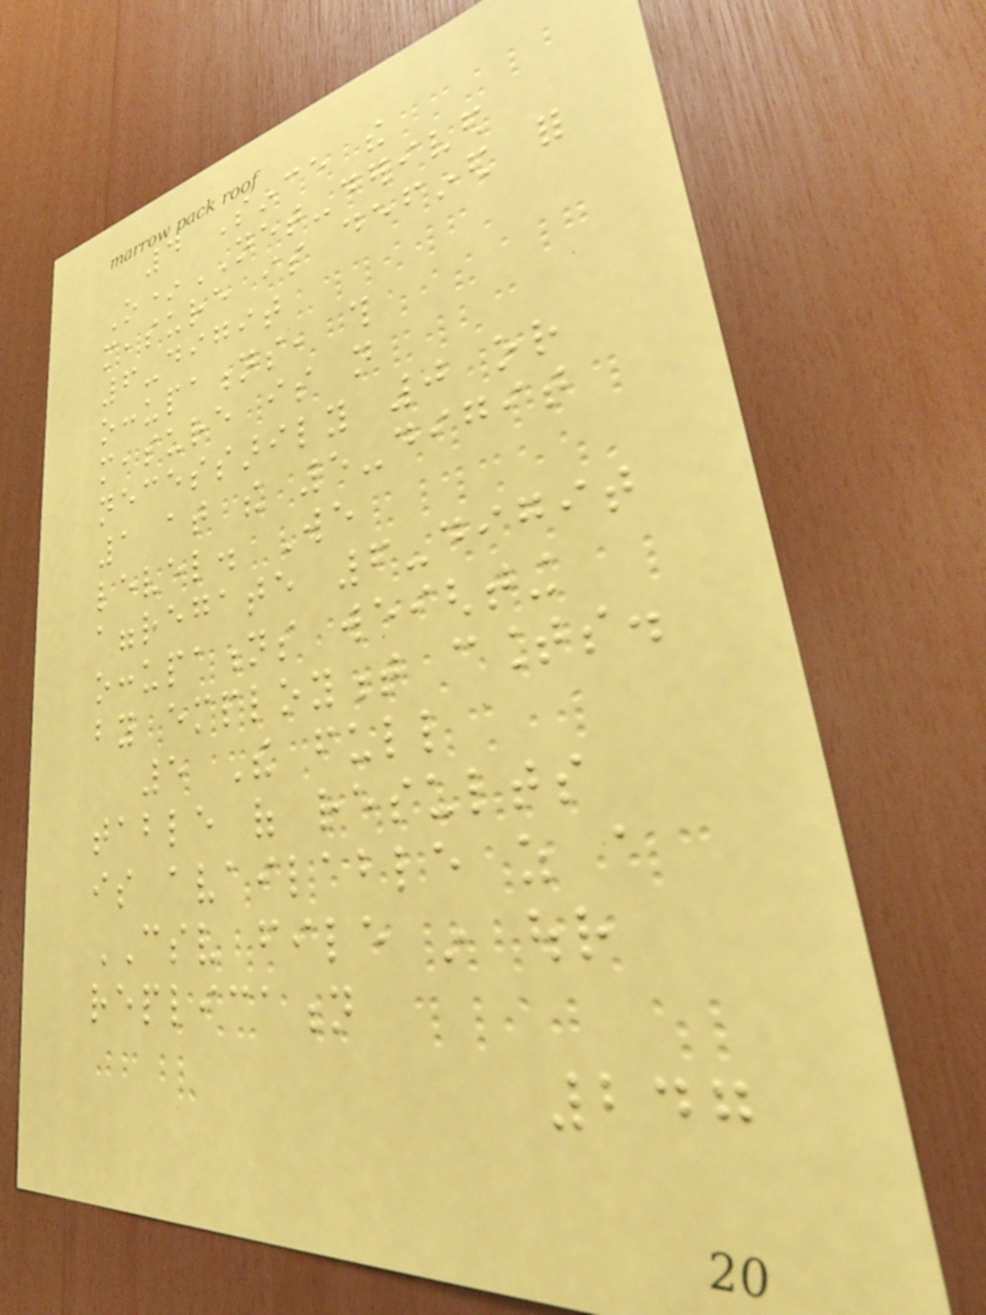4 Since the
O*NET-derived
measure is defined for
6-digit
occupations, this
measure is not
necessarily 0 or
1 at the 5-digit
level. We
aggregate 6-digit
occupations weighting
by employment counts.
5 The full
table of results
is available as a
CSV file in our
replication
247
